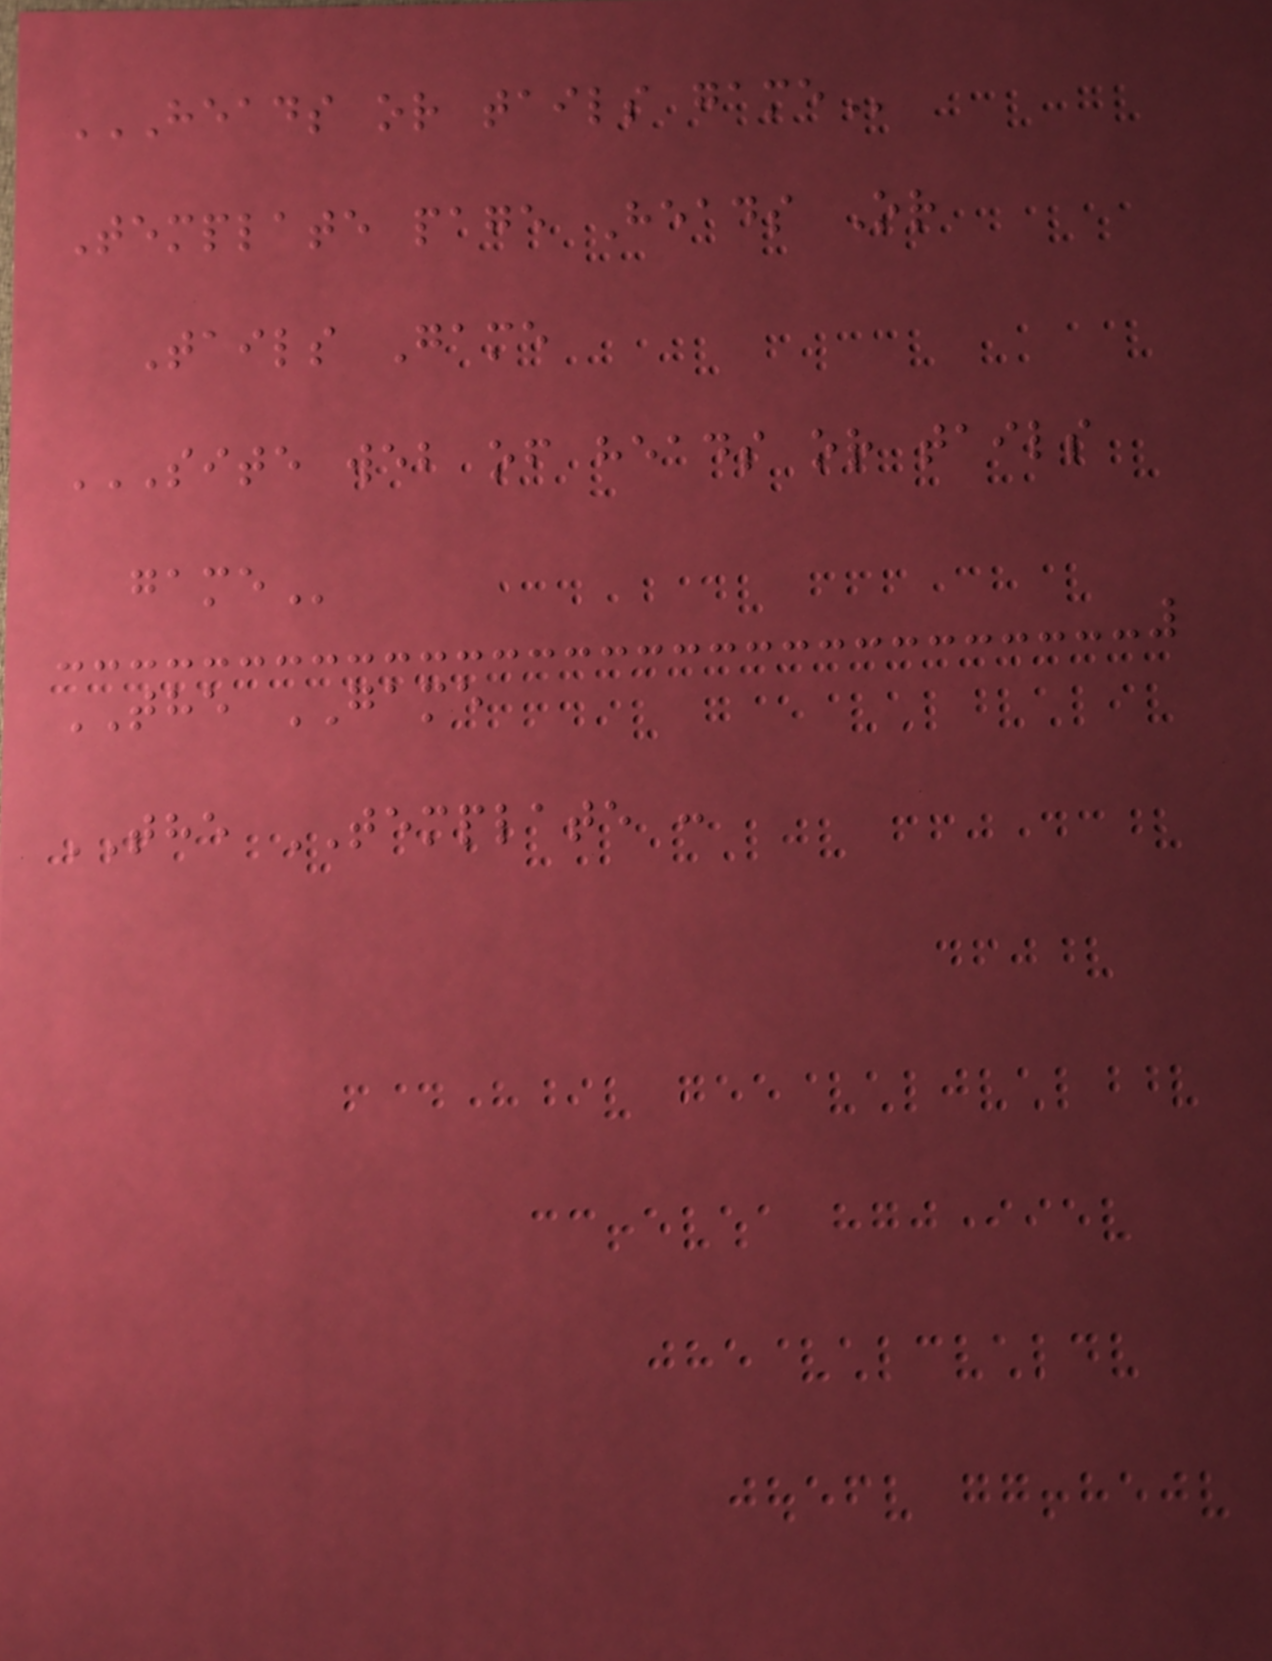HEADS OR TAILS GAME
Template page Heads Or
Tails Game
SITE WEB OF HEADS OR TAILS
GAME
THE GAME
THE TEMPLATE :
